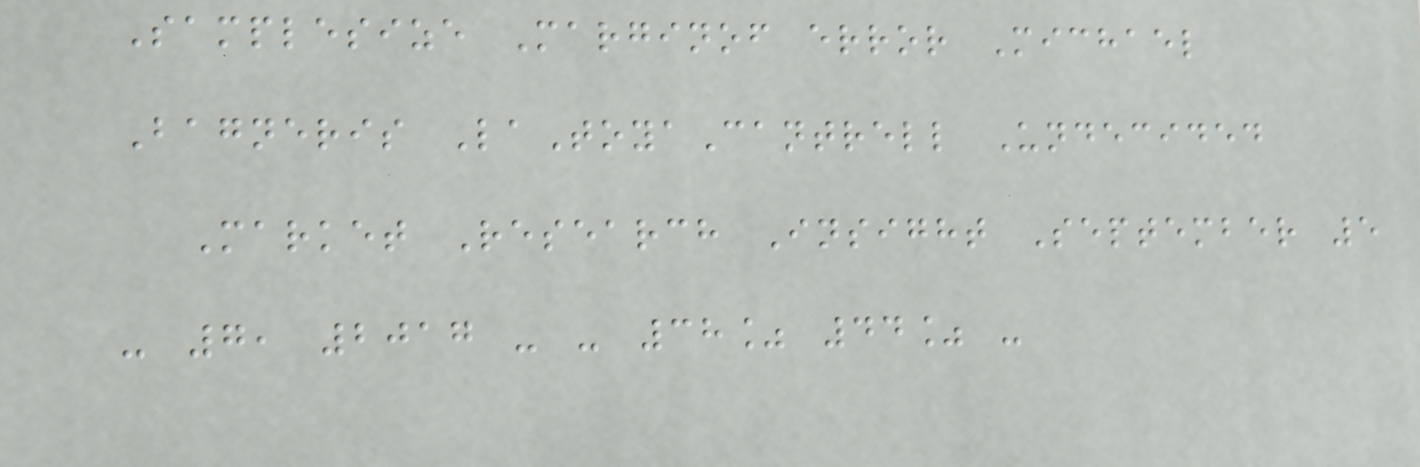Samplesize Marginof error Michael
Bagneris LaToyaCantrell Undecided
Market Research Insight September 5
- 7, 2017 - - 38% 44% -
